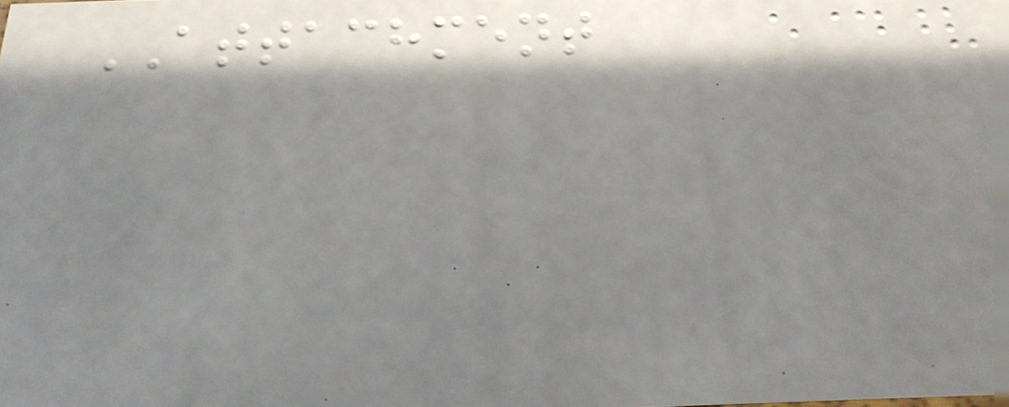ATTACHMENT
